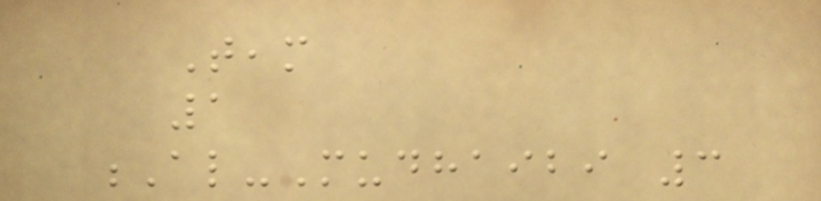Team
1
Al-Mudhaibi 3
